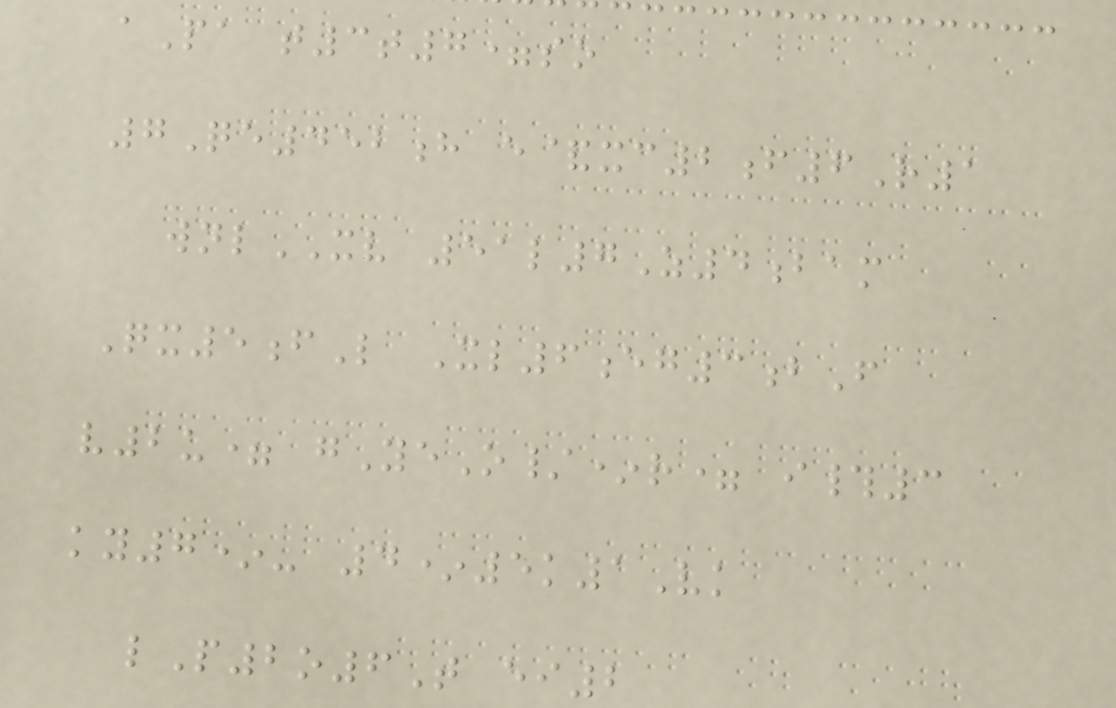aPa t3t7=so
7Qe452h e&xc2f6R1
wnlXV 51l7Z4bam
Qx5fL Xl6eg3bF
v2u= gYeO/*r= i#3
ky7*- 4*5k1Vk
lP2o6T ei2
